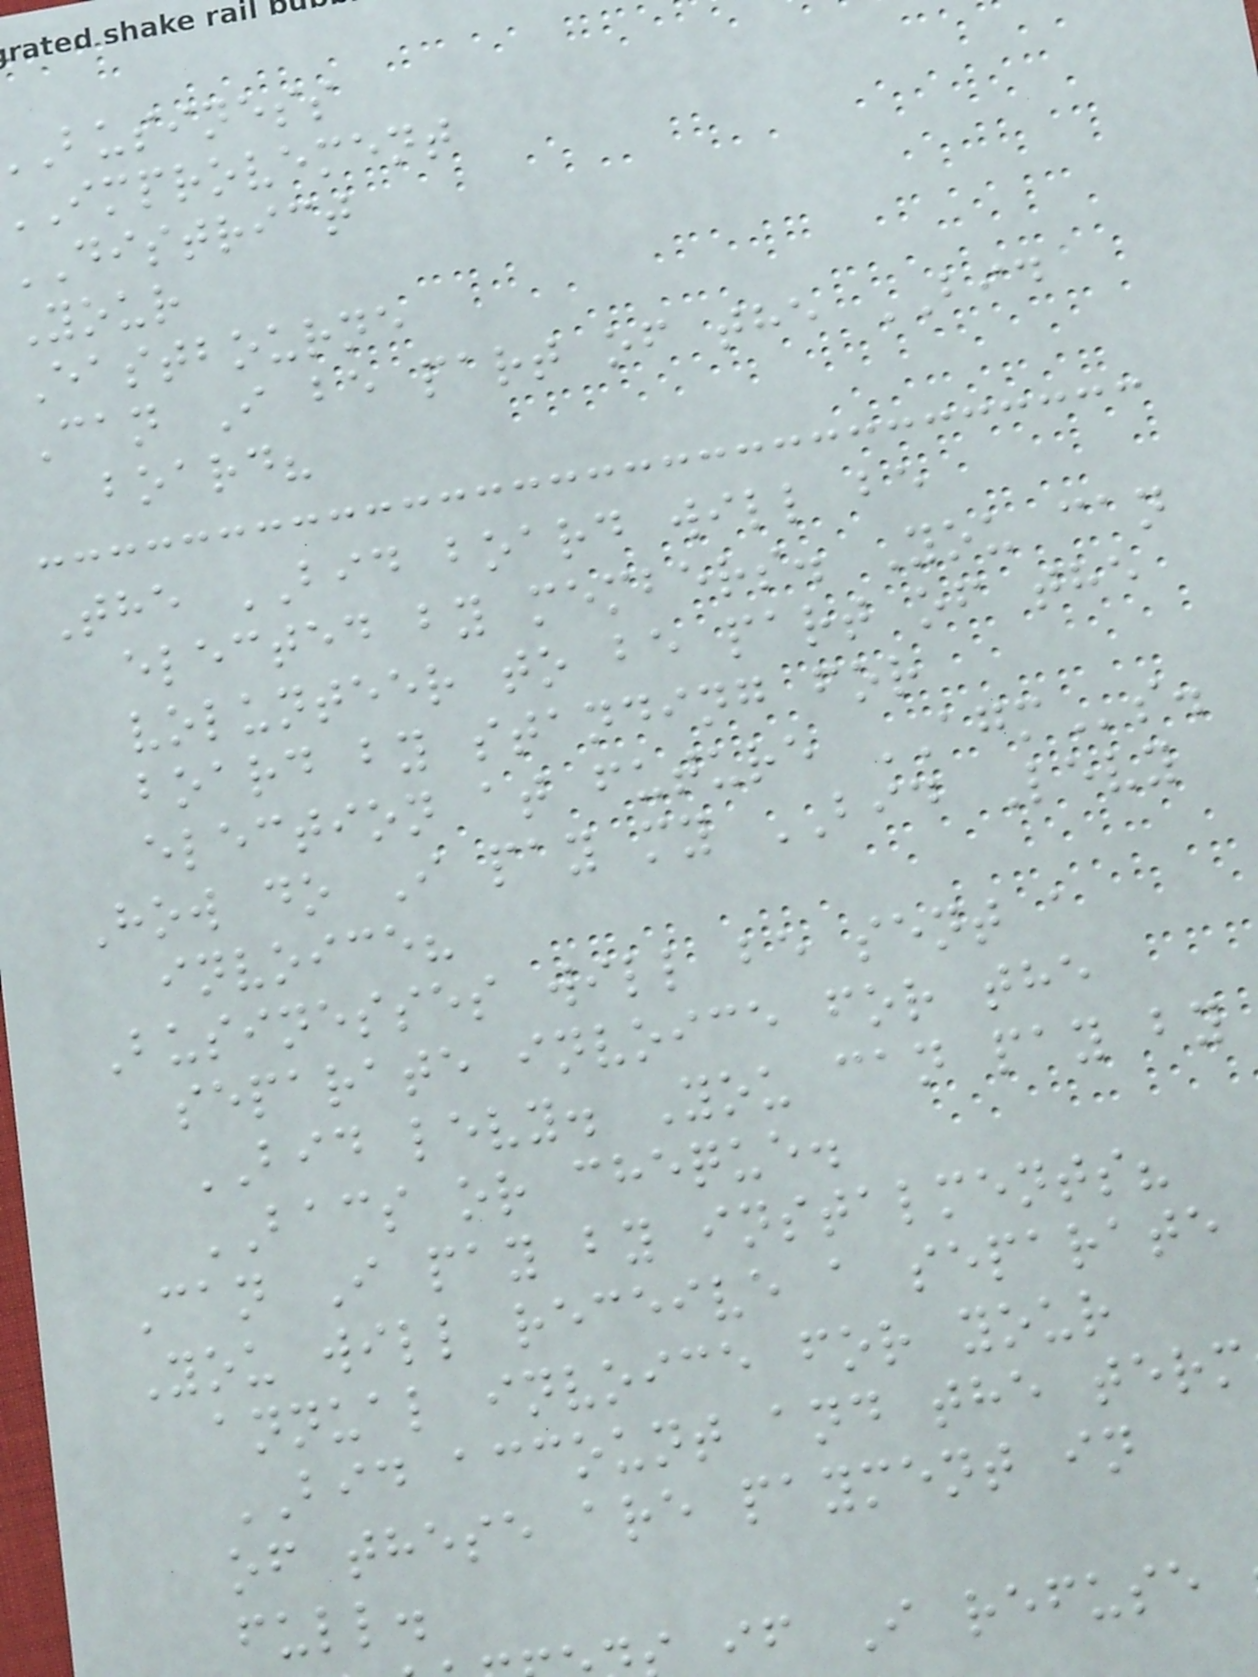business
improvement
DISTRICT
Your
Eastbourne
Can I be part of the BID
board?
The BID board will be
elected by members. You can
volunteer to be part of the
board by standing for
election at future AGMs.
How do I pay my BID Levy
invoice?
Businesses will be sent a
separate invoice for the
BID levy. You can pay by
BACS or cheque.
Can I pay by instalments?
You will receive a separate
annual invoice for your
BID account and the term
of these are payment in
full.
if I refuse
